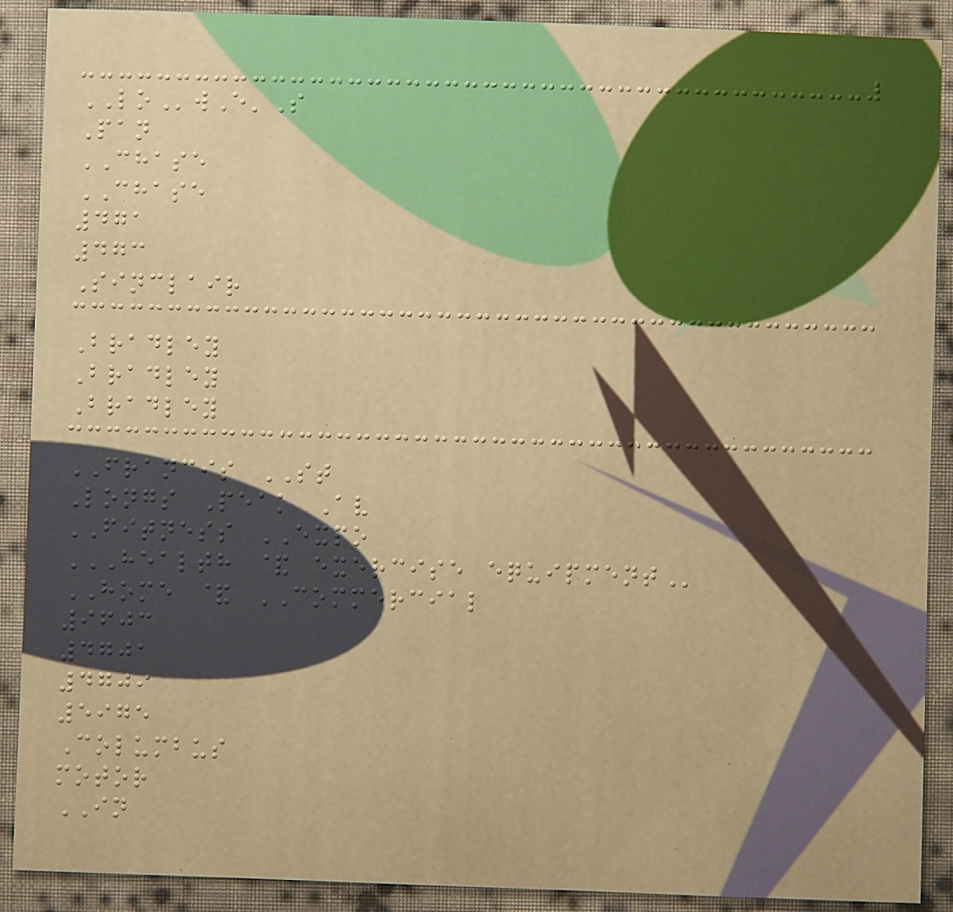LOwE'S
Pan
CHASE
CHASE
471
473
Sinclair
Bradley
Bradley
Bradley
FRANCIS ST
Longs Peak Av
FITNESS EXPO
HEALTH & EXERCISE EQUIPMENT
HOME & COMMERCIAL
9603
4701
4709
5975
Columbus
motor
IN
